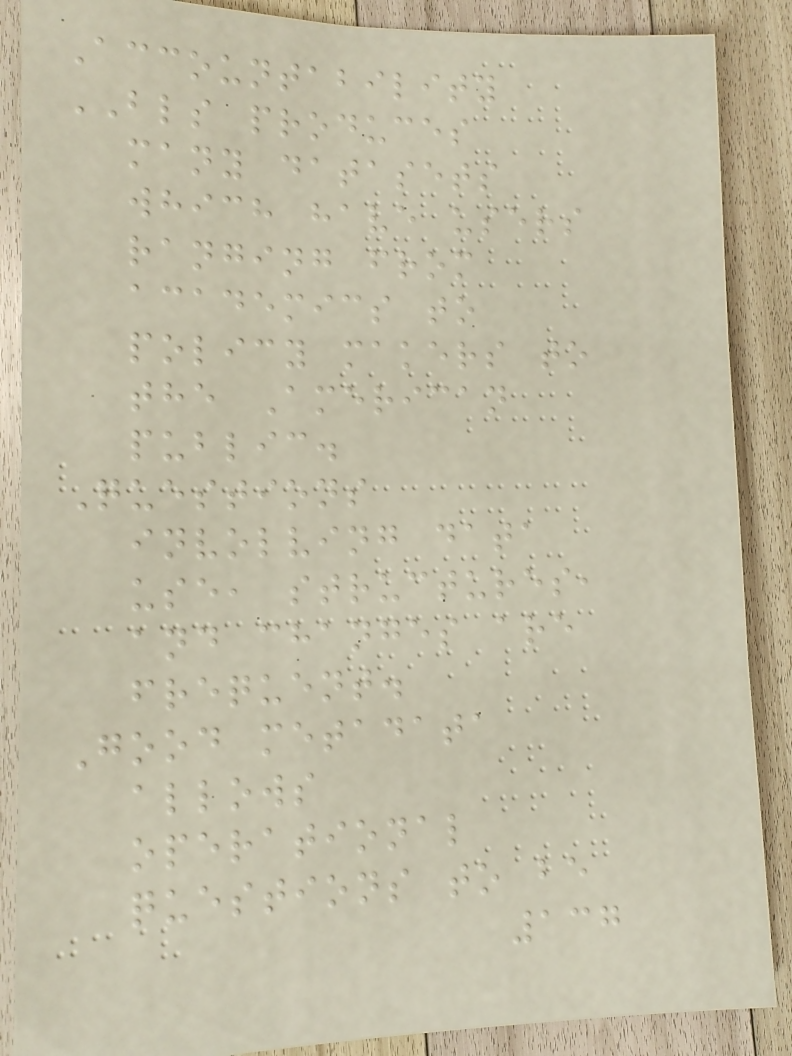Accountability
BLS produces
many datasets
which have users
ranging from
academics to
policy makers to
the American
public.
Questions
involving data
use, structures,
and changes are
frequent.
Good metadata
allows
operational
questions to be
137
